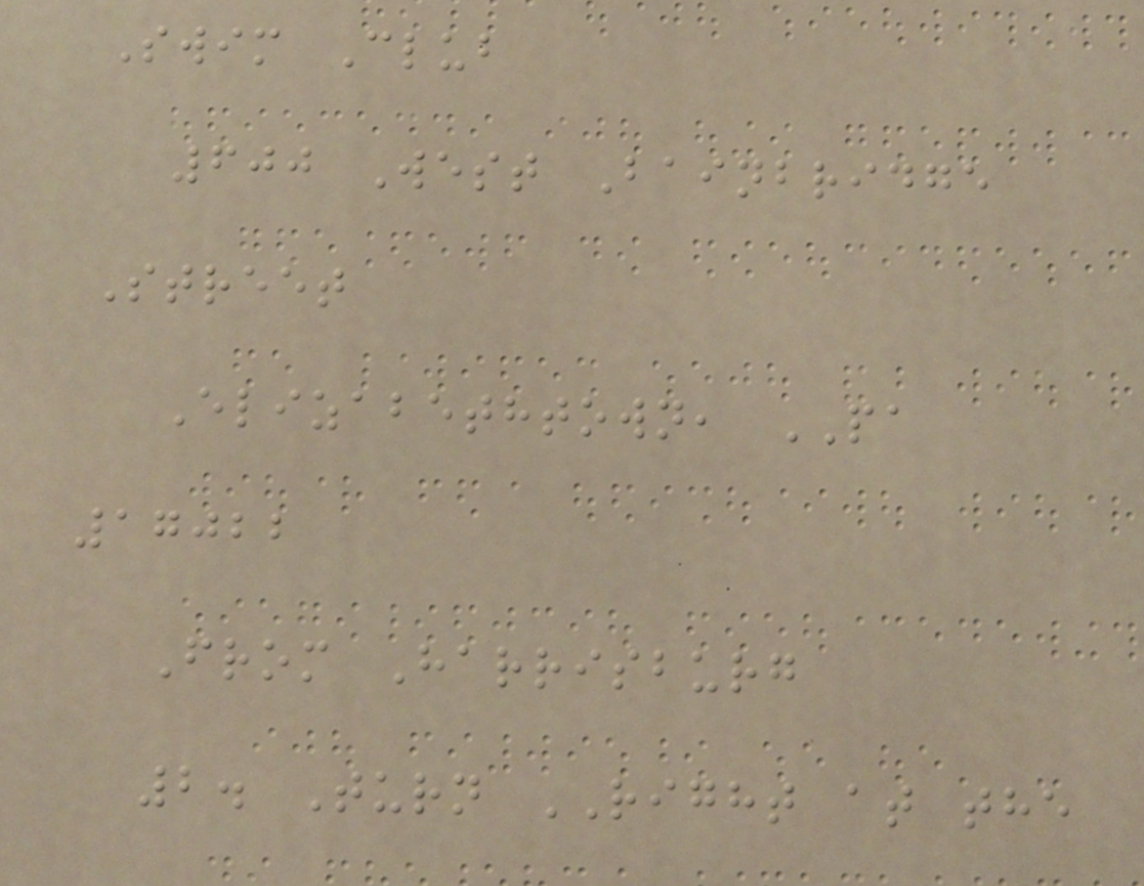Swim Club
600 West Bainbridge
Street
Elizabethtown, PA
17022
From Harrisburg
2. Turn RIGHT at the
